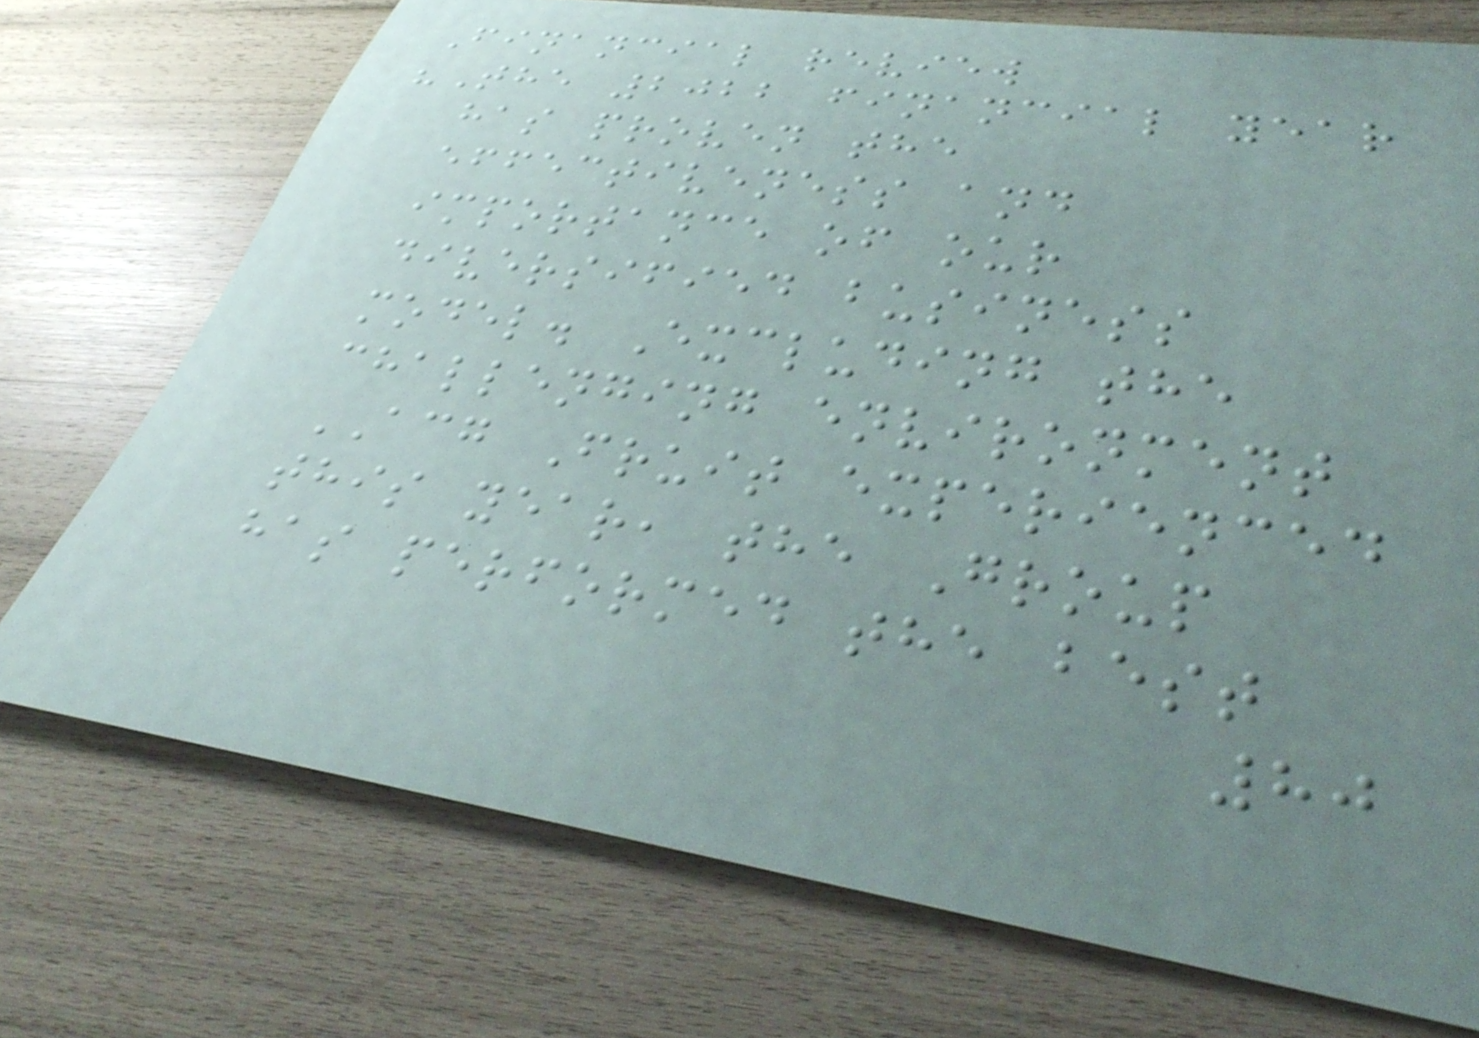Financial review
"The 2022 financial year
has proven the
effectiveness and
importance of our
diversified business
model. Excluding the
challenging environment
ACG Fruit experienced
this year, the Group
has performed the best
80
